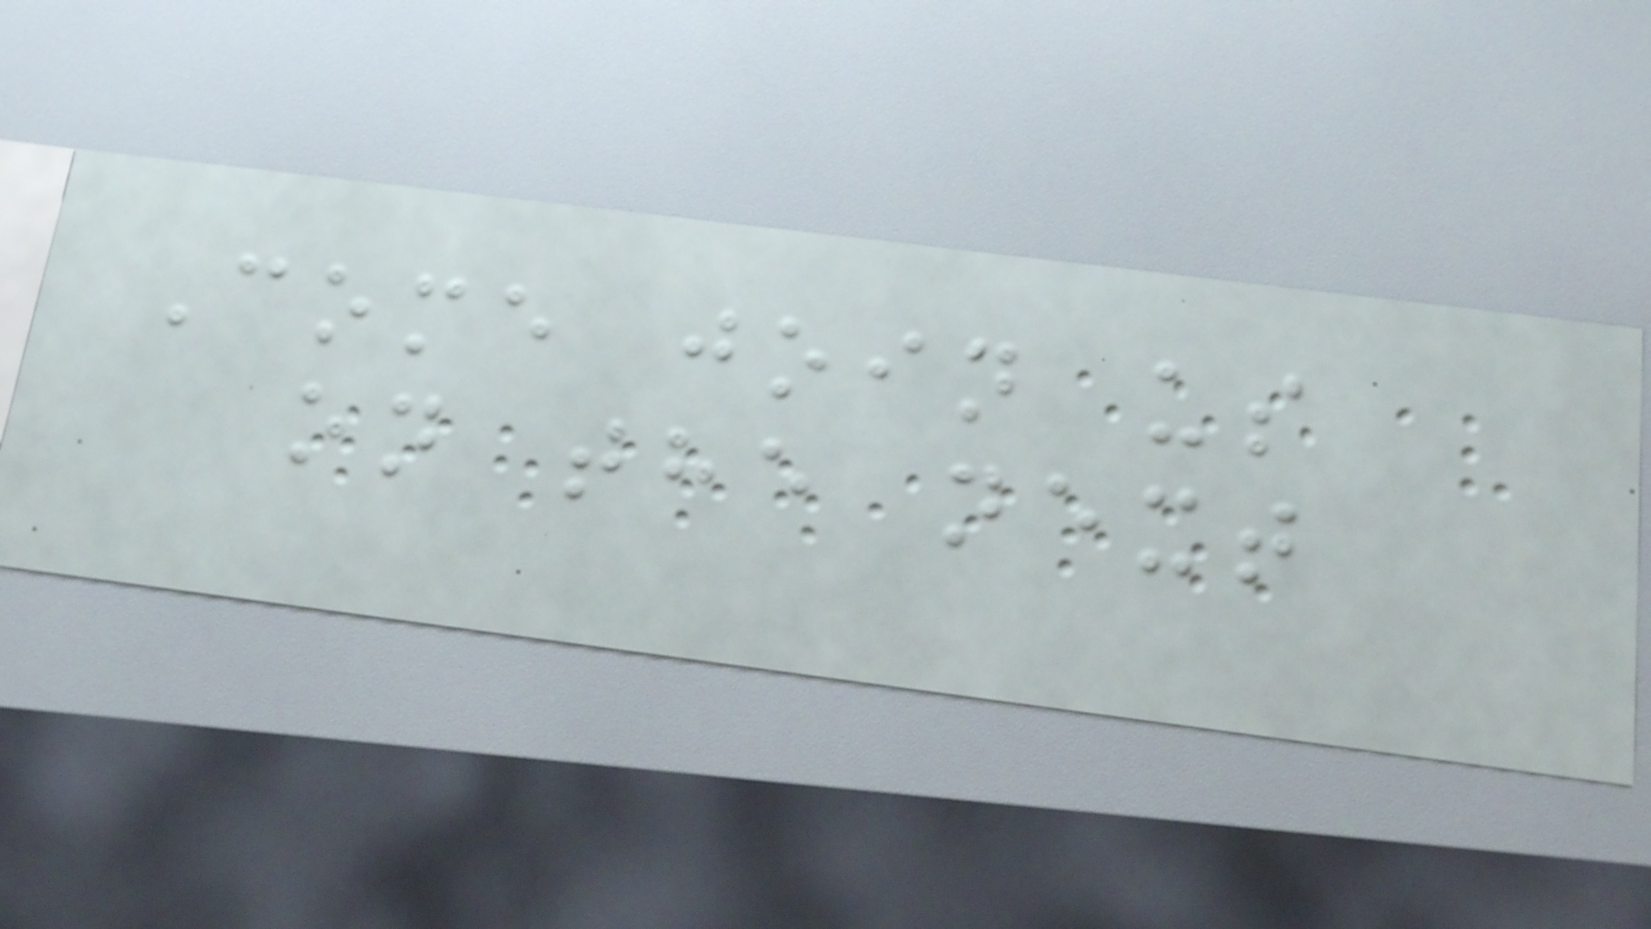Come join us
on the next
